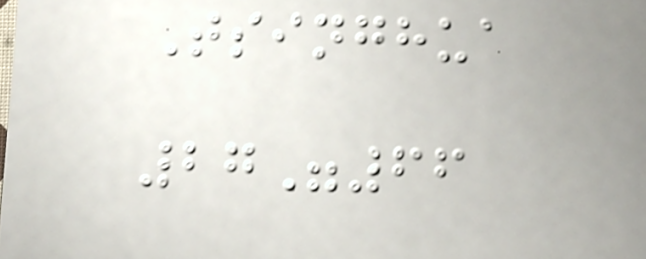Tsinghua
27"66
